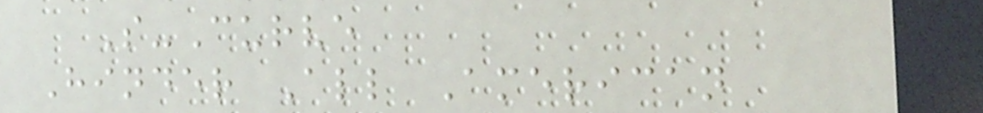S-Curve
Hinder All American
